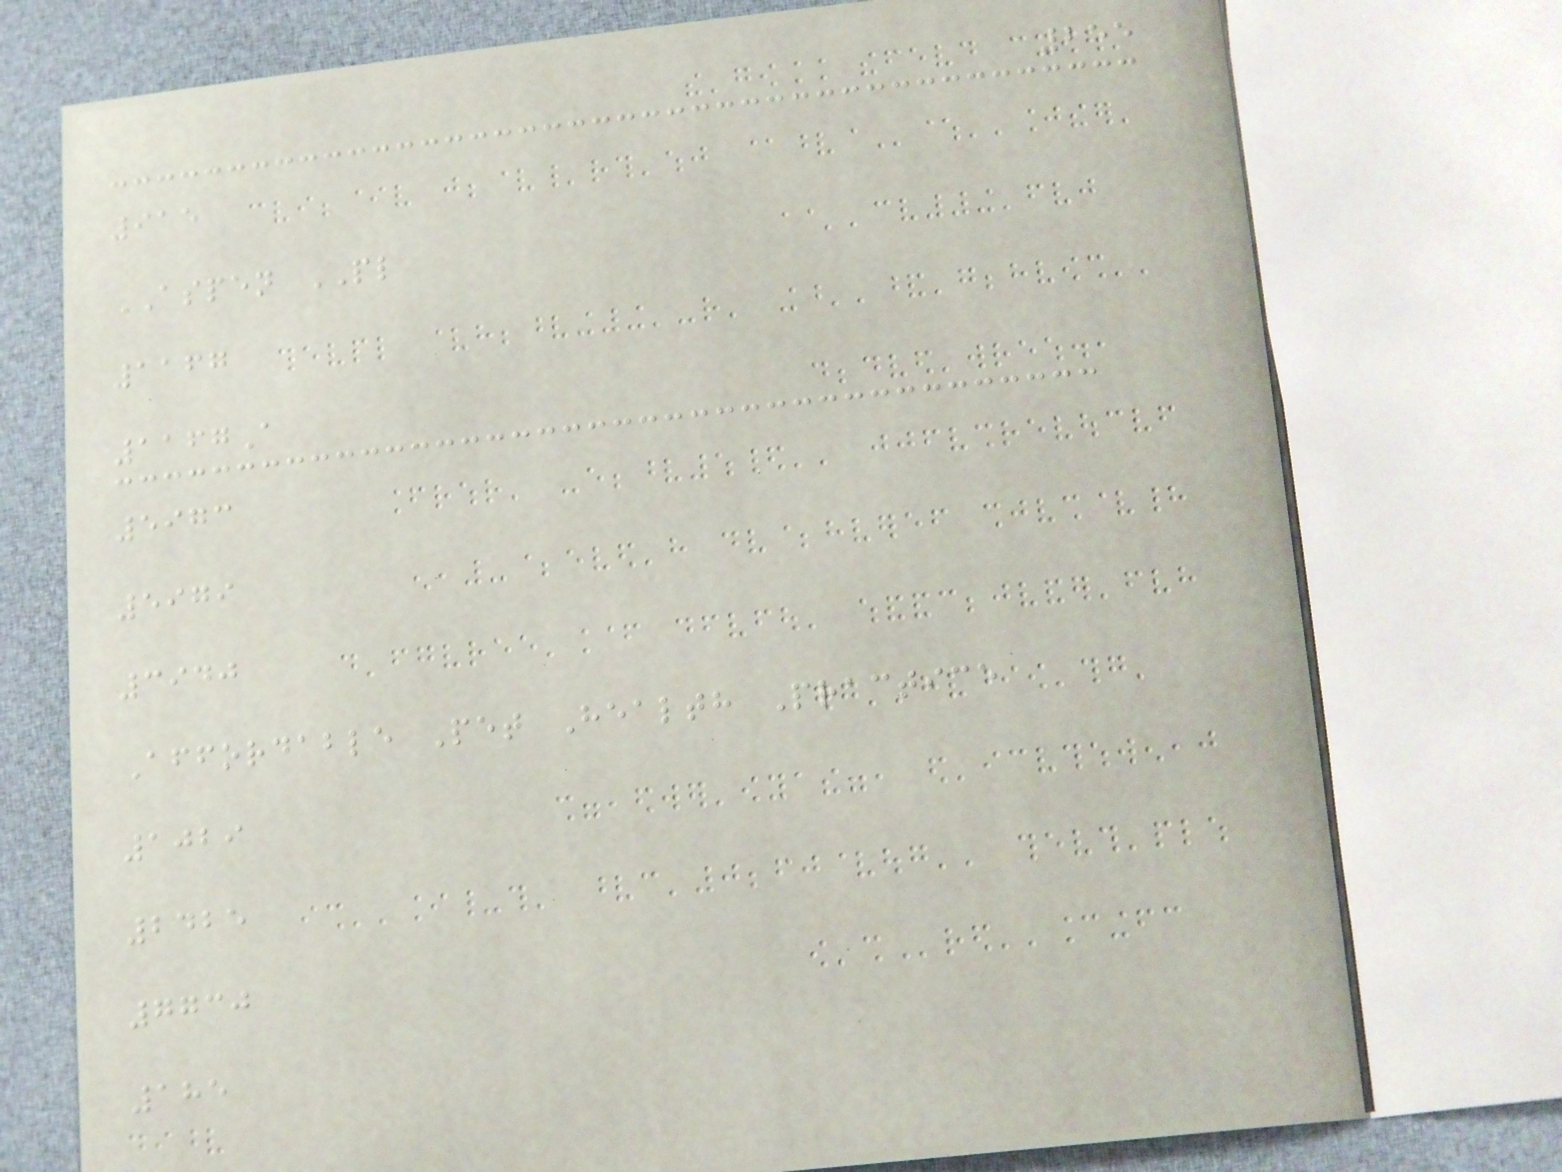255
915
ASPEN PL
1167
1167A
5973
5979
3940
Affordable Pet Health Practice
1029
2425
7730
185
